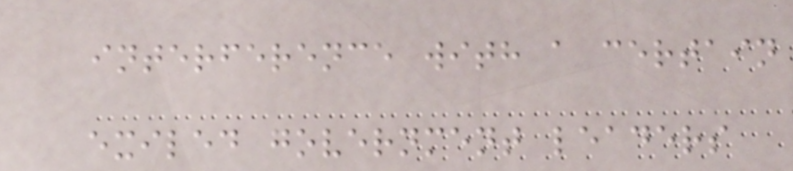interference with a certain
exiled government leaders
